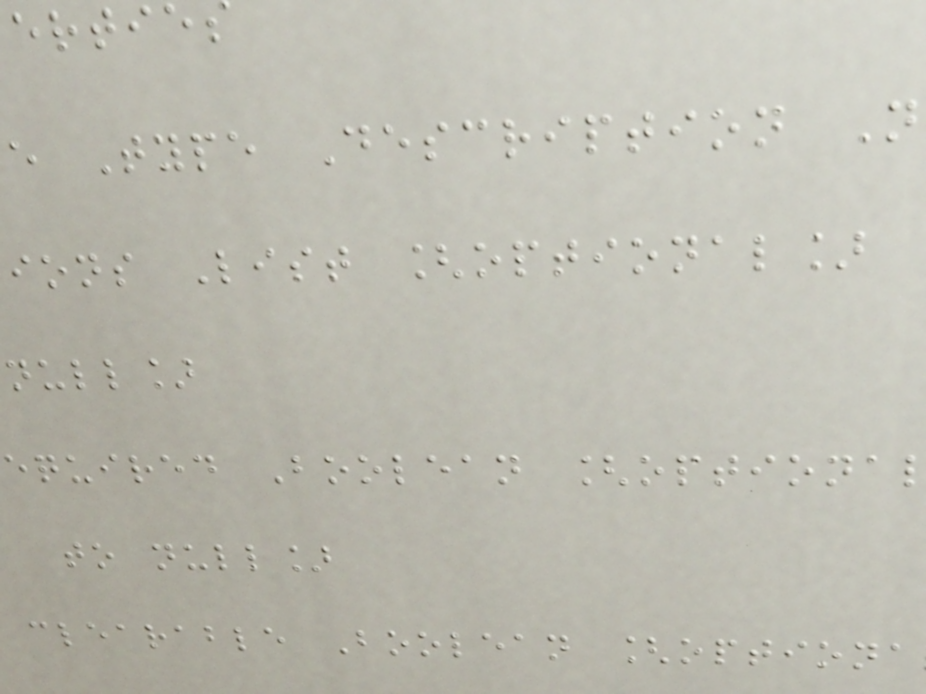e Type Description N
ions List [optional]
null]
equired Boolean [optiona
to null]
clearable Boolean [optiona
